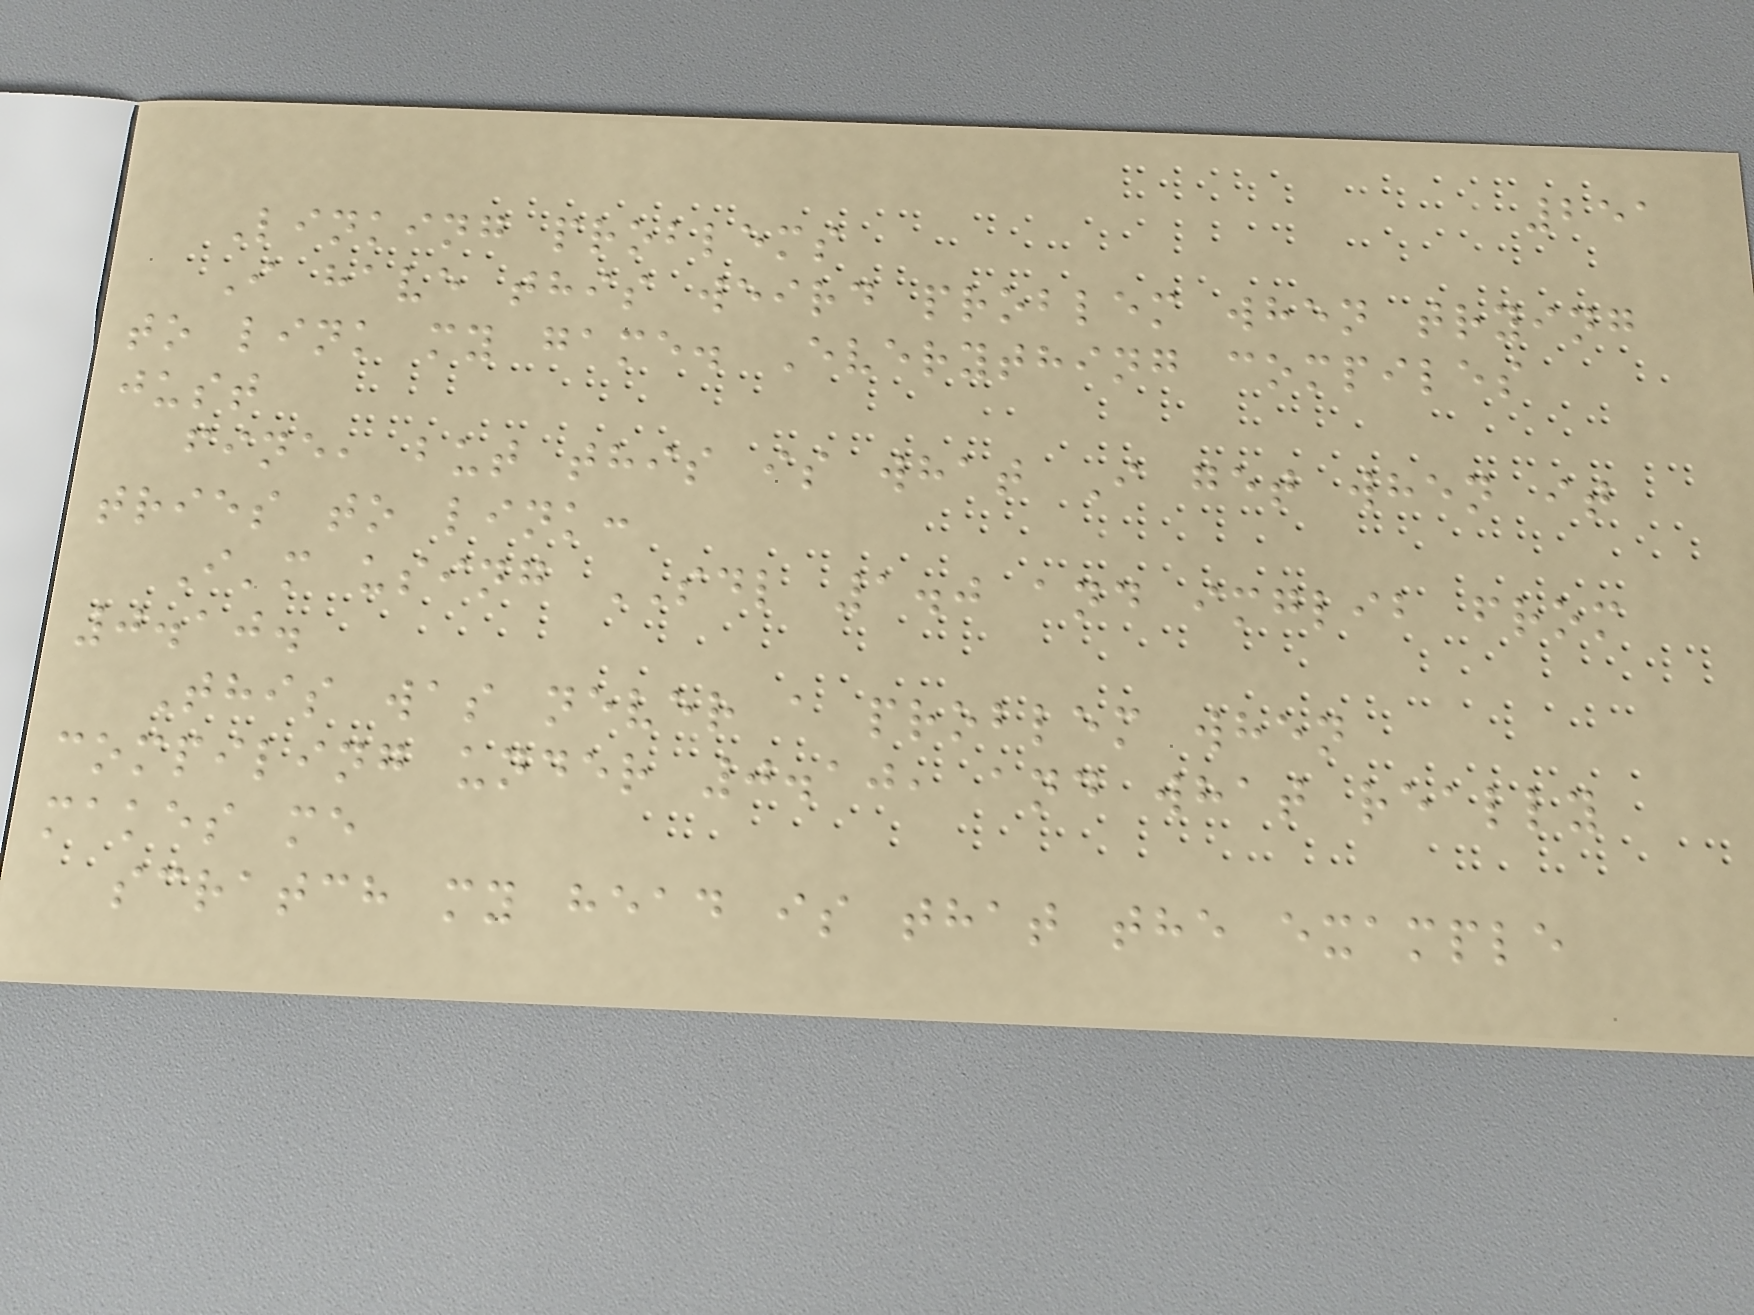251
Linking problems
I have this weird problem when trying
to link my game. Everything compiles
just
fine, but this is what I get when it
tries to link:
I'm using SDL 1.0 and imglib from
0.10.
This was never a problem when
compiling under 0.10, and what really
makes me
scratch my head is that the example
